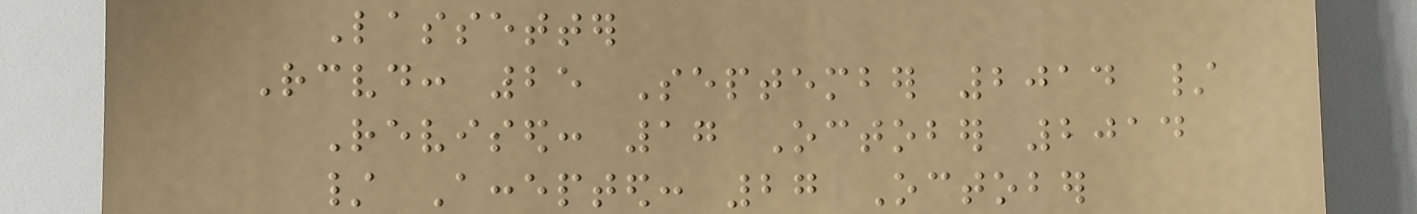Lassetter
Received: 25 September 2014 /
Revised: 17 October 2014
/ Accepted: 27 October
